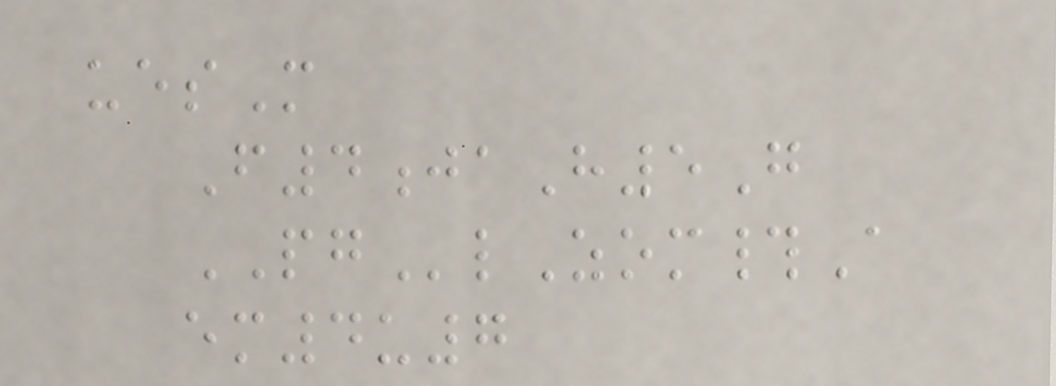uesM
F4jaH5G
PGlZom#A
em4u7
